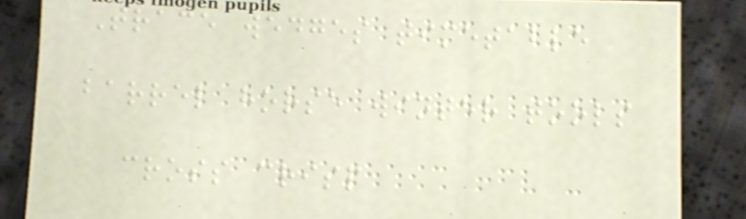Trace wedges timetable
barrel horse winter tools
cross crisp
